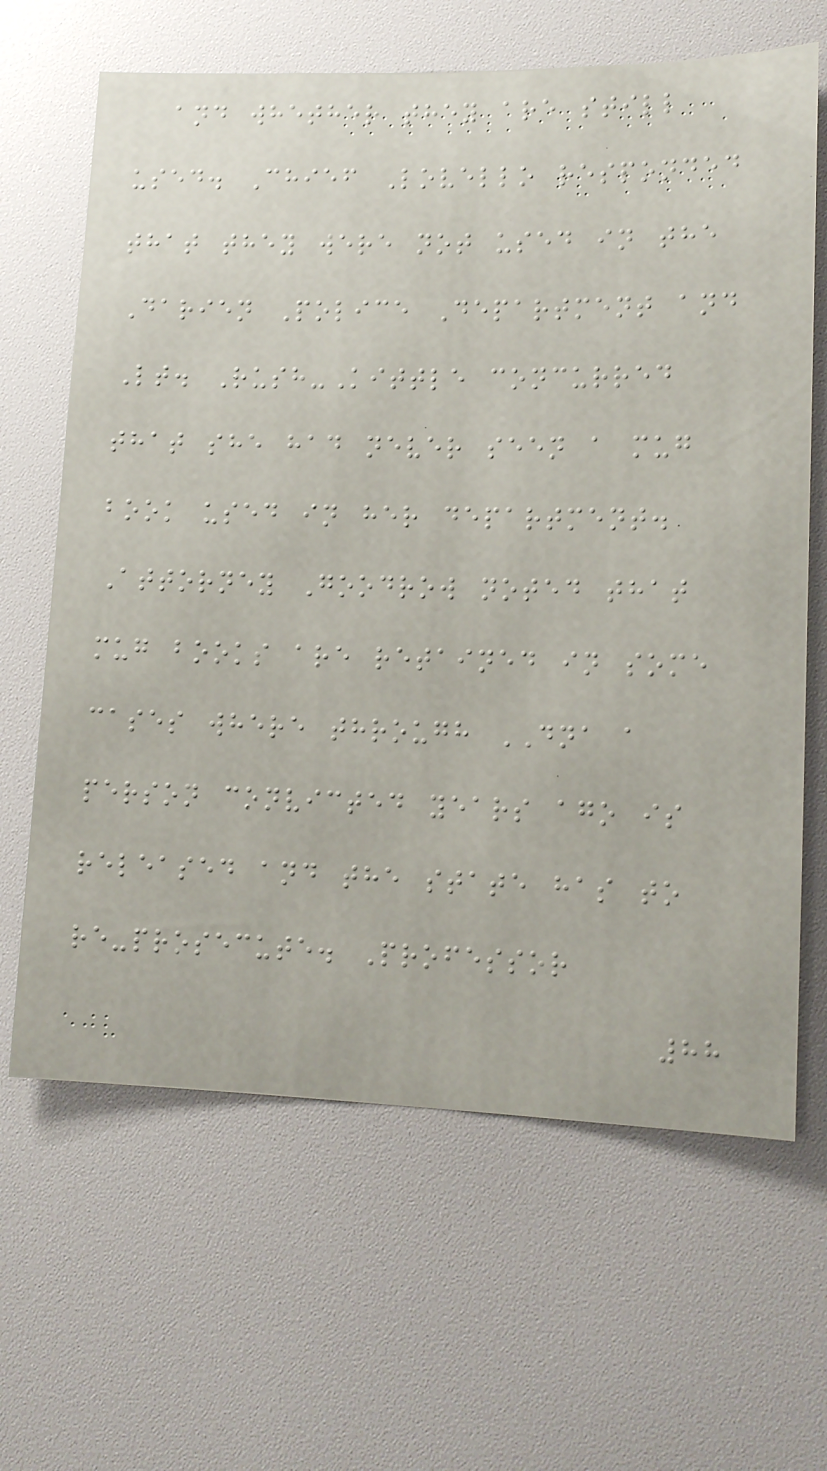and whether they are still
used. Chief Lovello responded
that they were not used in the
Darien Police Department and
Lt. Rush-Kittle concurred
that she had never seen a mug
book used in her department.
Attorney Goodrow noted that
mug books are retained in some
cases where through DNA a
person convicted years ago is
released and the state has to
re-prosecute. Professor
88
